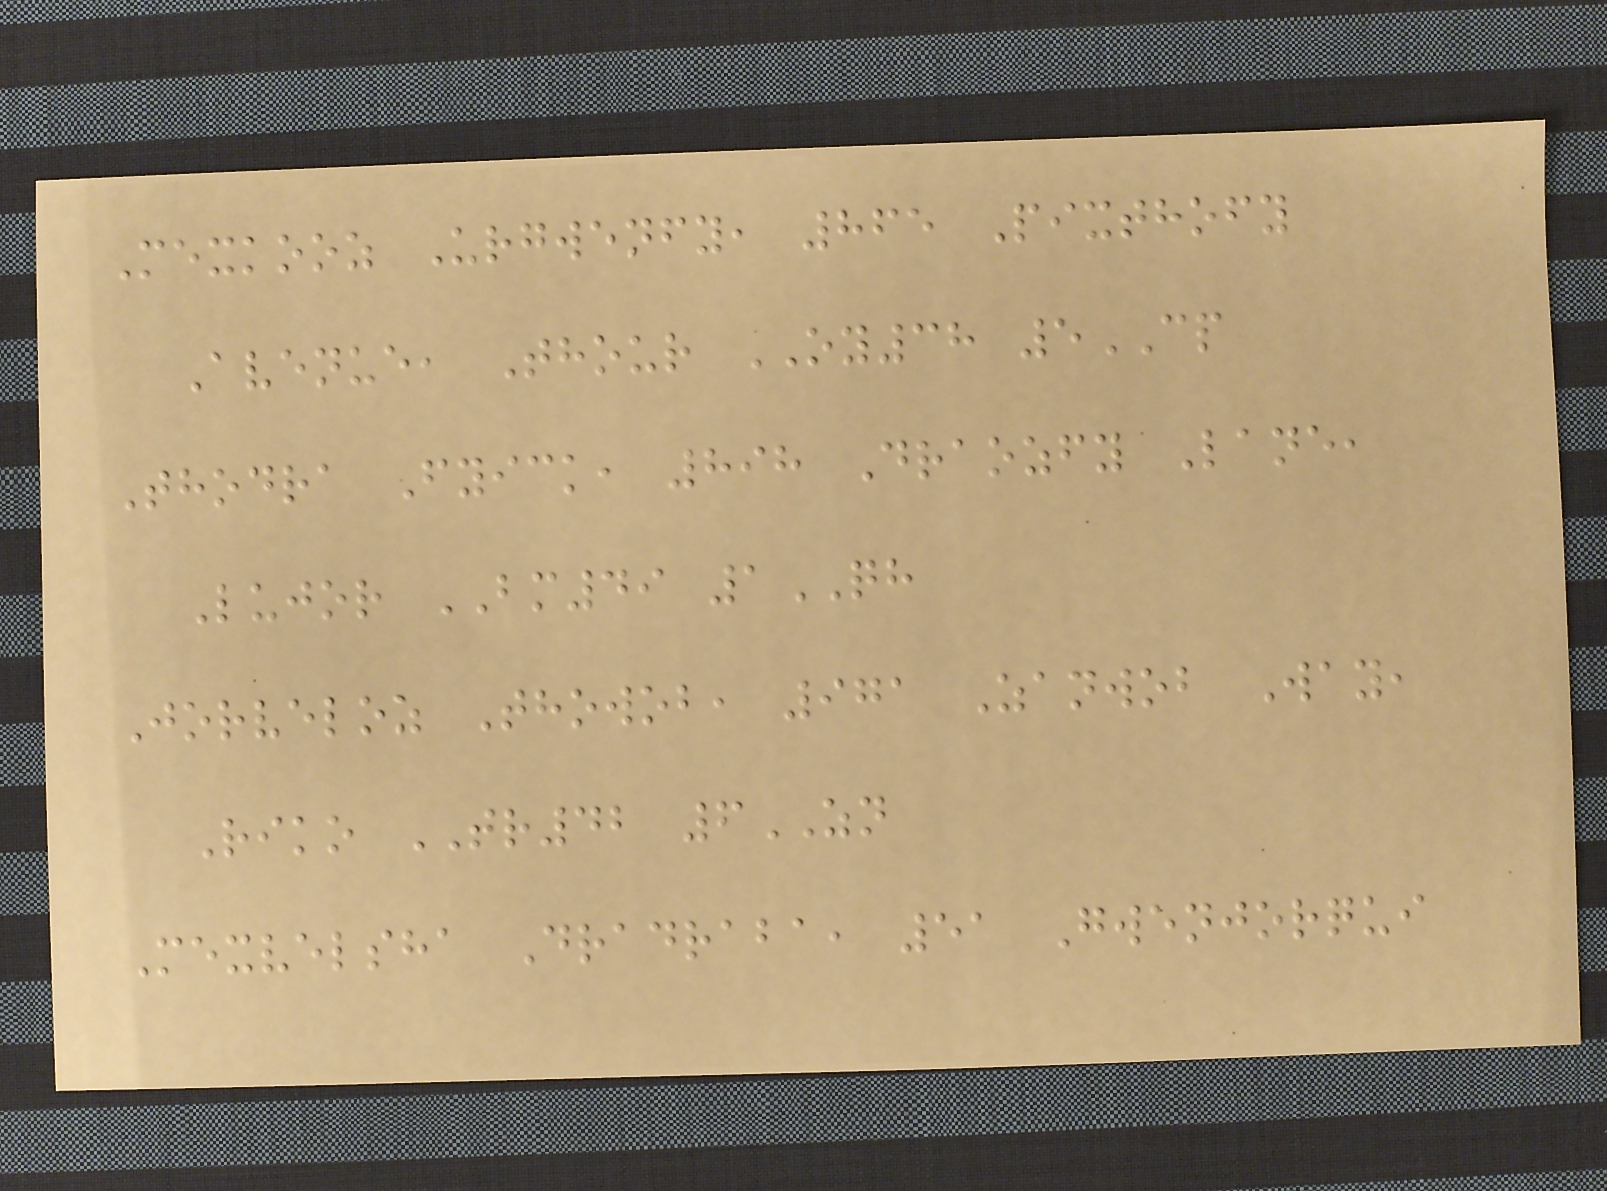Mexkooz Urgwenfy, 865 Pixthofy
Avenue, Thour OY38 5CP
Thodra Fyick, 898 Draozfy Lane,
Lujor BM49 1QH
Jorveloz Thowob, 971 Zanwob Way,
Riko TR42 6ZN
Mexvelsha Dradraba, 51 Gwenjorqui
